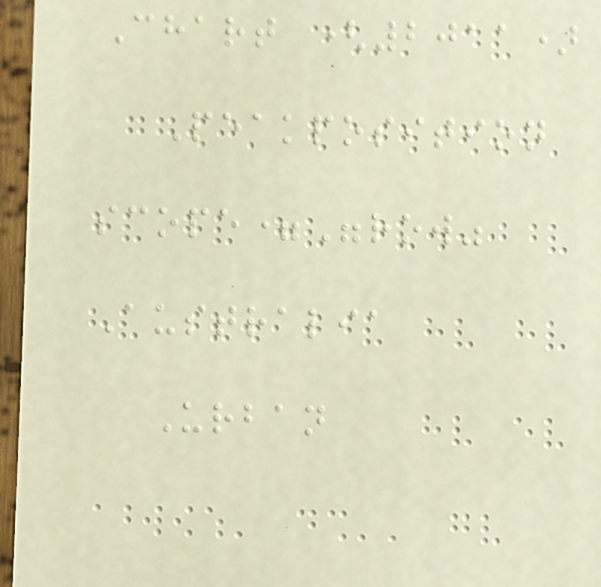Chart (2011)
Peakposition
scope="row"
Australia
Urban
